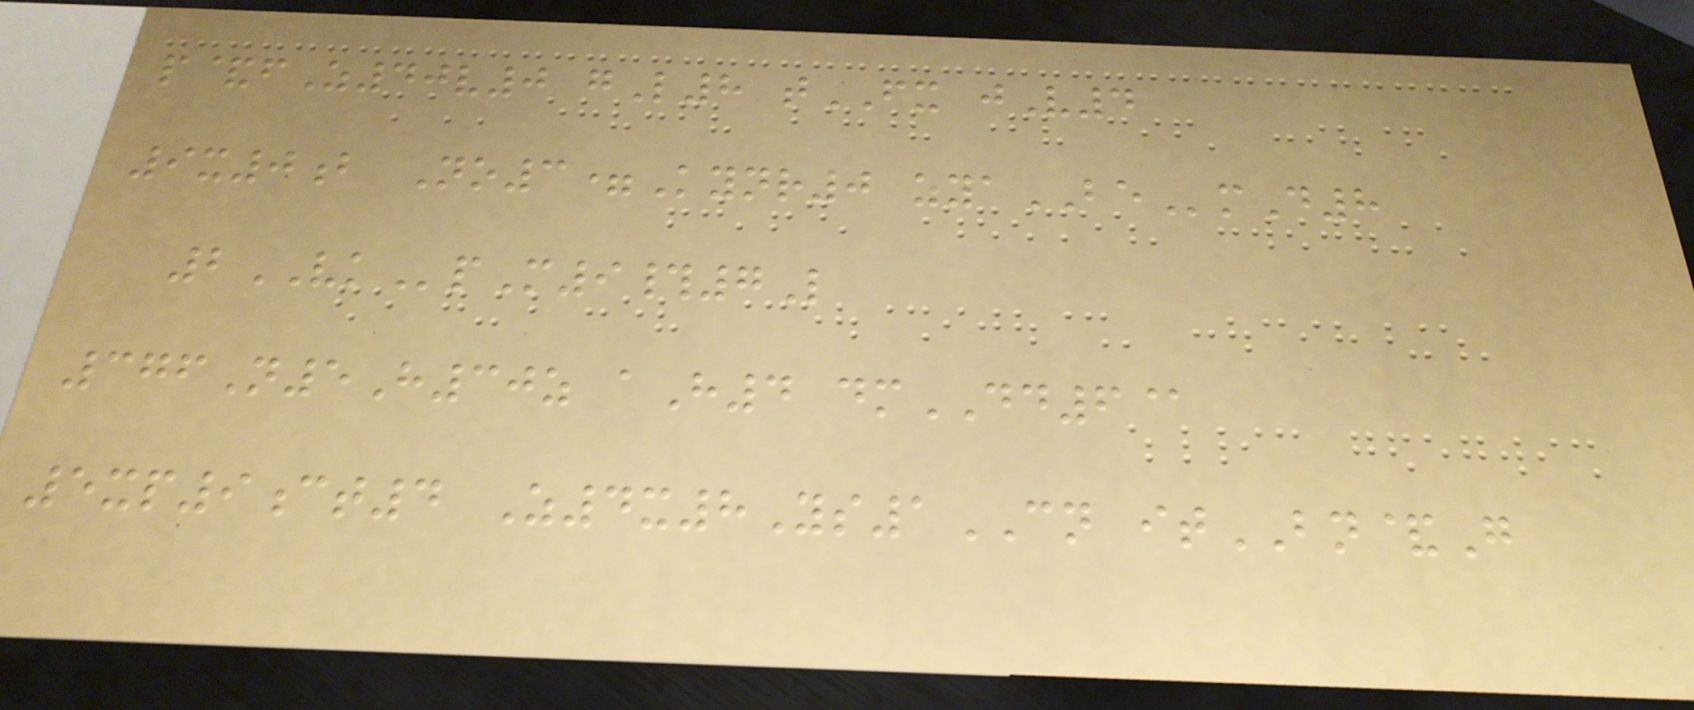p&fZ40v0 gL8 tFX jV4
9x0b No3=Kynr0 zyaBEmD8
2VKpM9#7L
376N5H30z aH4 dmDD6@
5xp9ct4 Z4x8Ys1CN itBN&G
